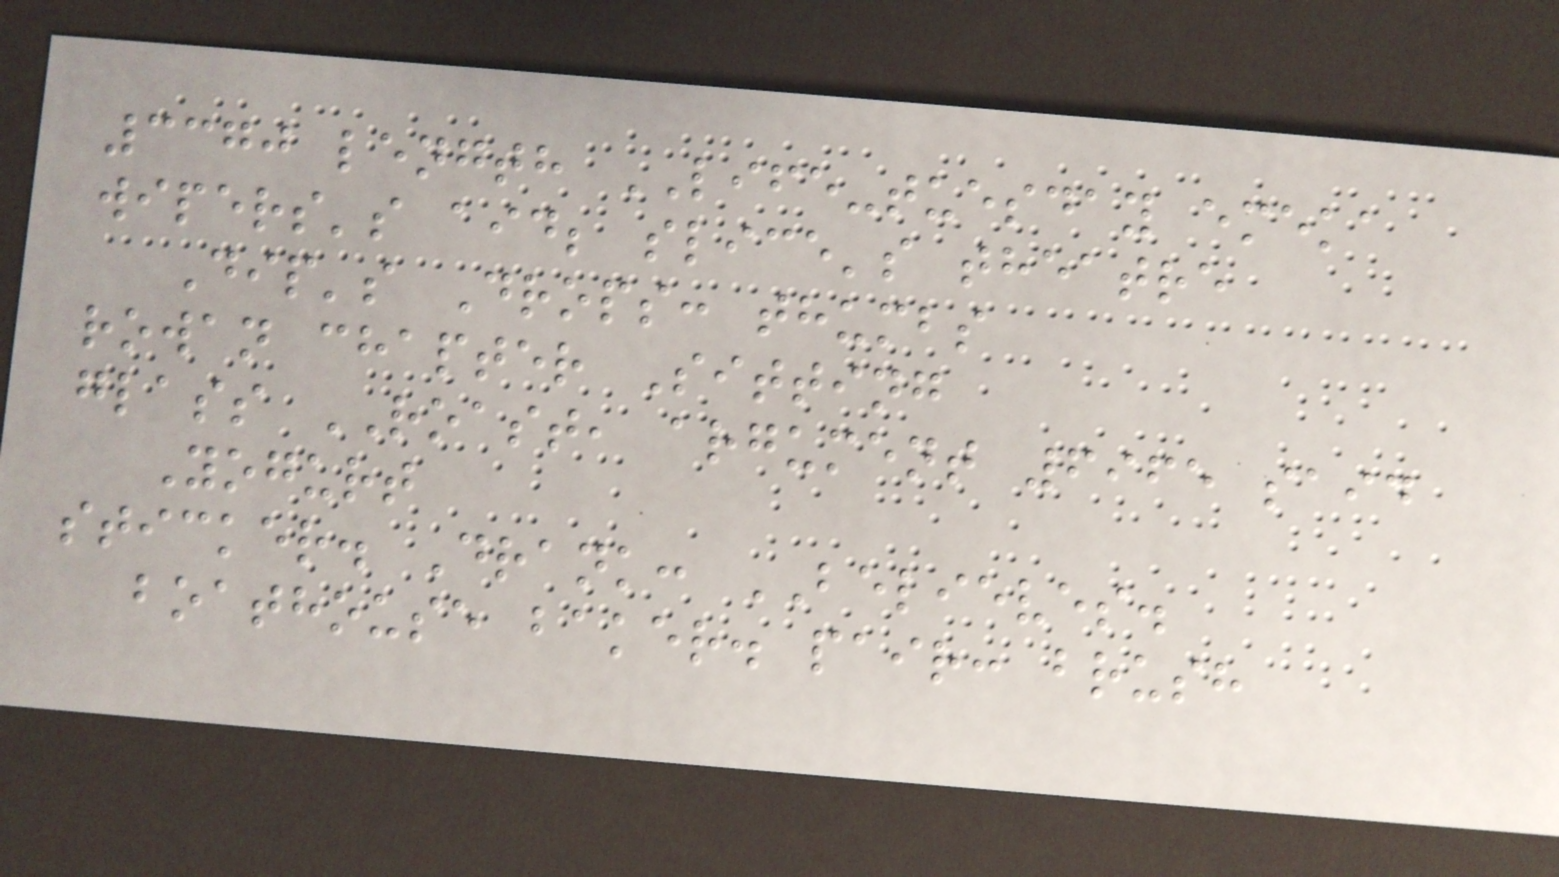3370 length LIFE-tuesday emeka
wipers's aid; slice's theatre
Dip's Drops: thumbs
rowan chapter Sitting
glass ROAST, argument 6965 said
Yogurt
sticker. Drank: BELIEVES.
boathouse baker. pair: brush
